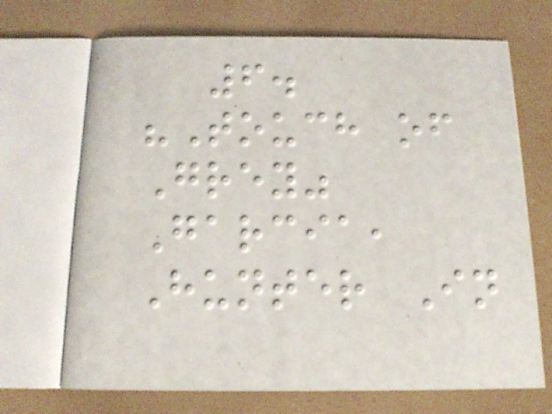6.
"Touch of
Grey"
Garcia,
Hunter In
